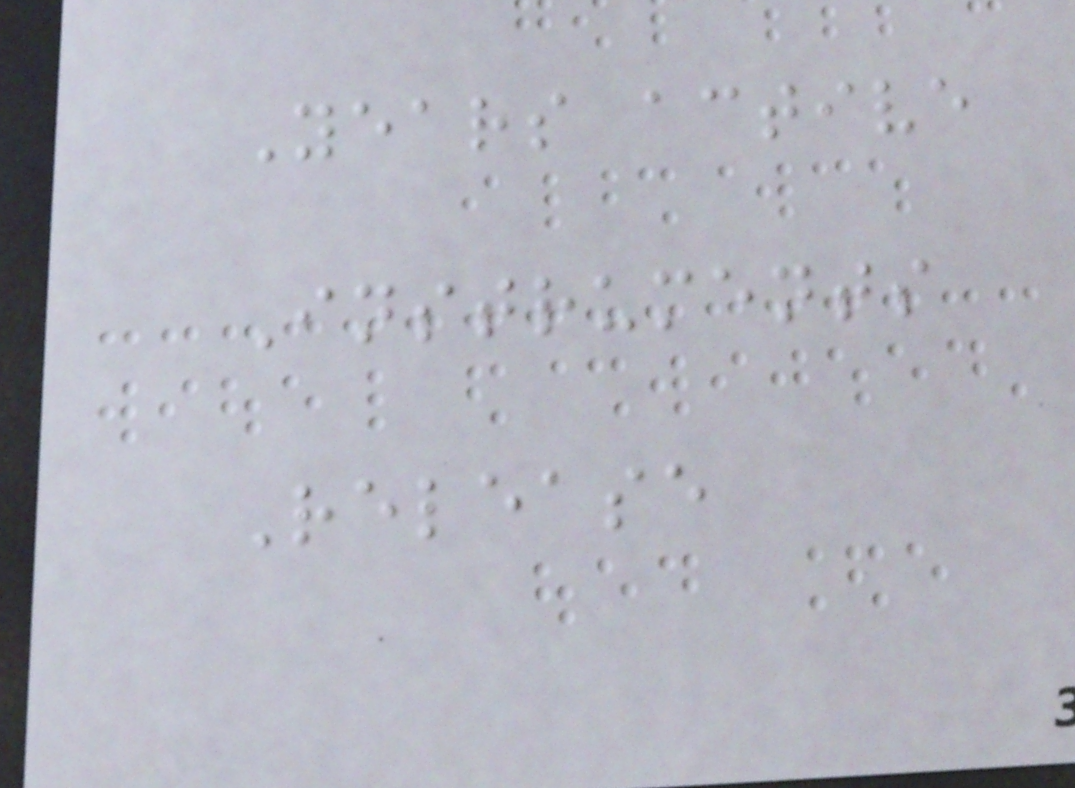Years active
Instruments
Release
